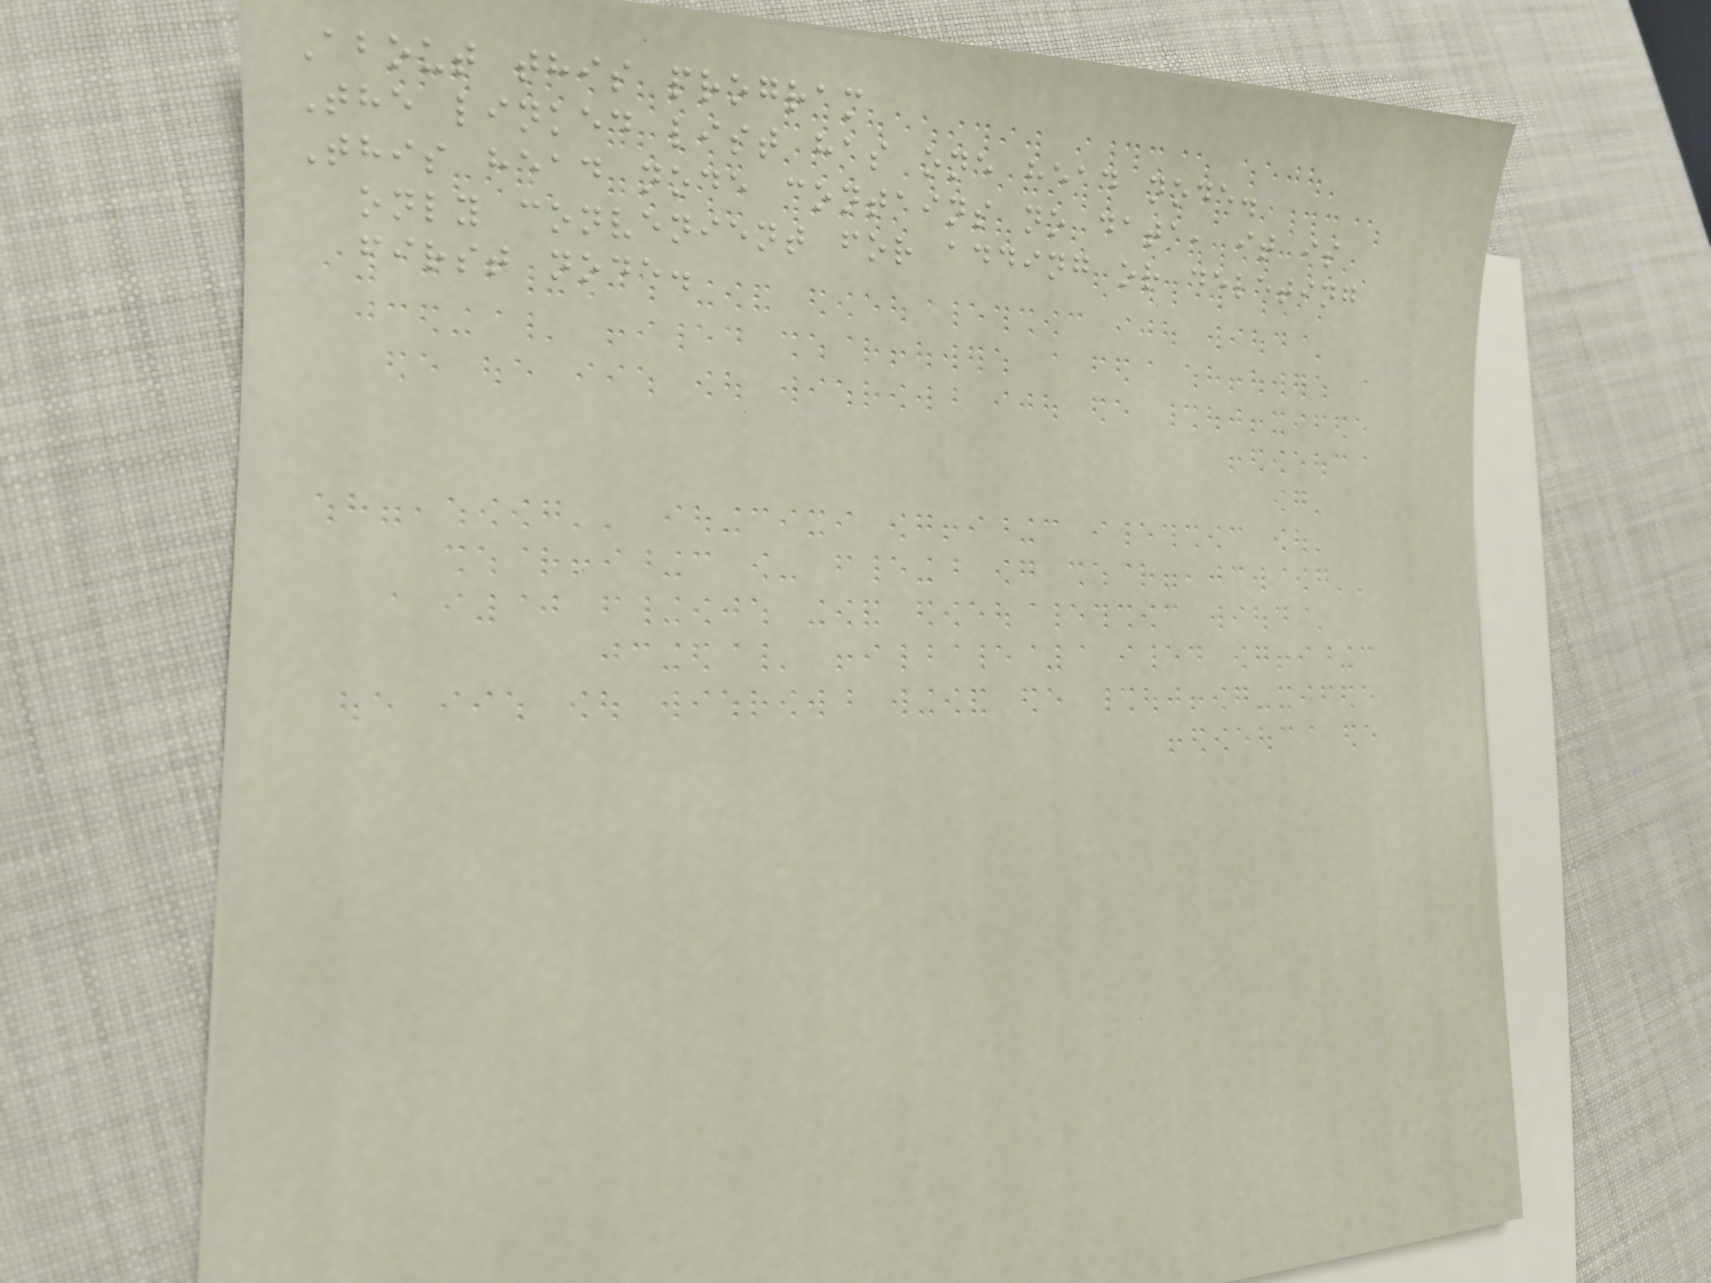About this program
The linked list has one head node.
This head node contains no data, it is
only convenient for adding or deleting
first node.
